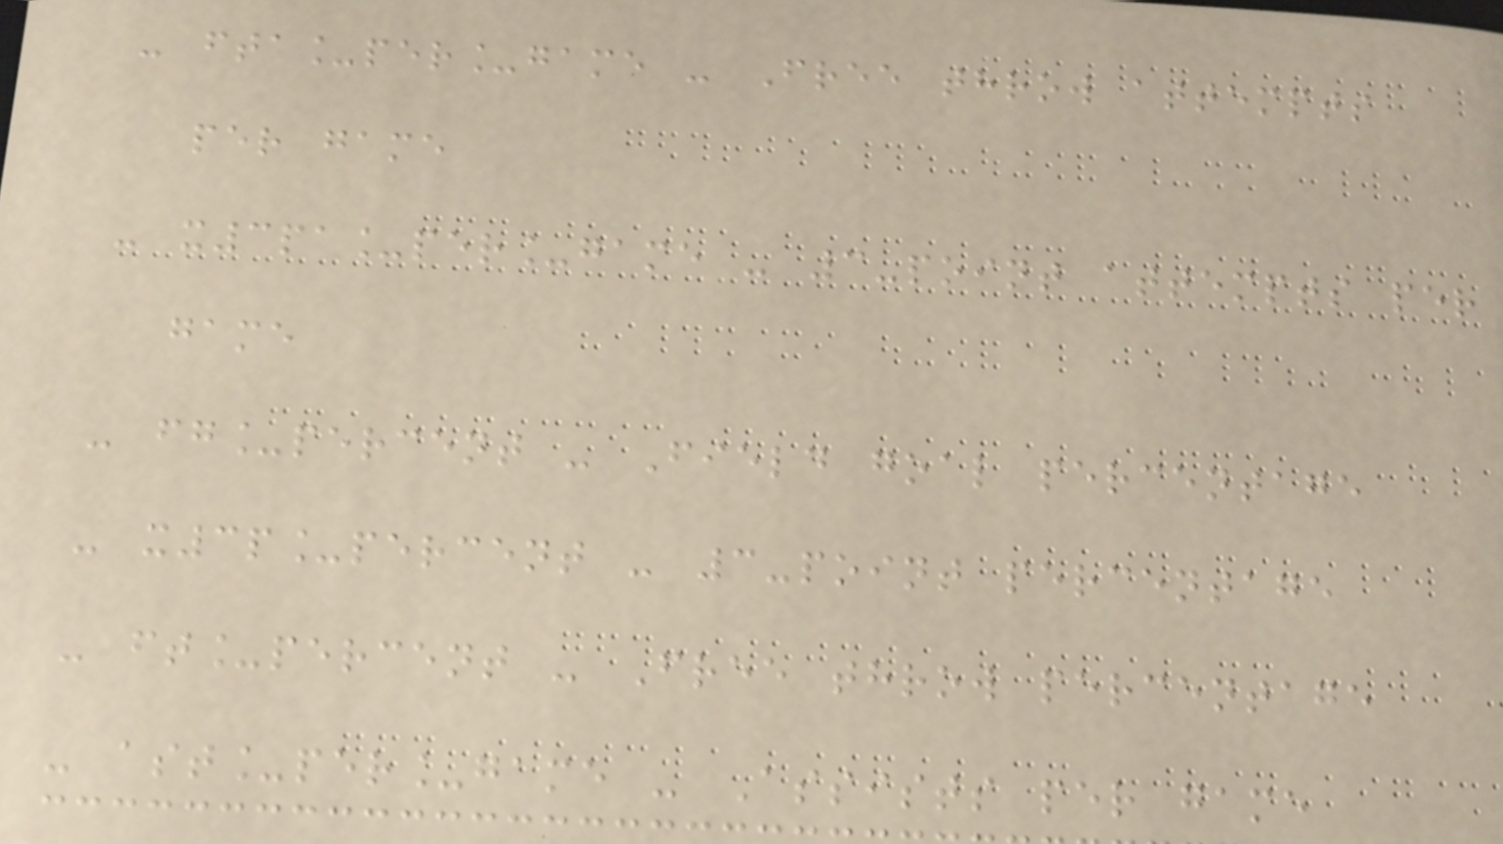- fta_per_game - Free throw attempts
per game
- x3pa_per_game - 3-point attempts per
game
- fg_percent - Field goal percentage
- x3p_percent - 3-point percentage
- ft_percent - Free throw percentage
- ast_per_game - Assists per game
